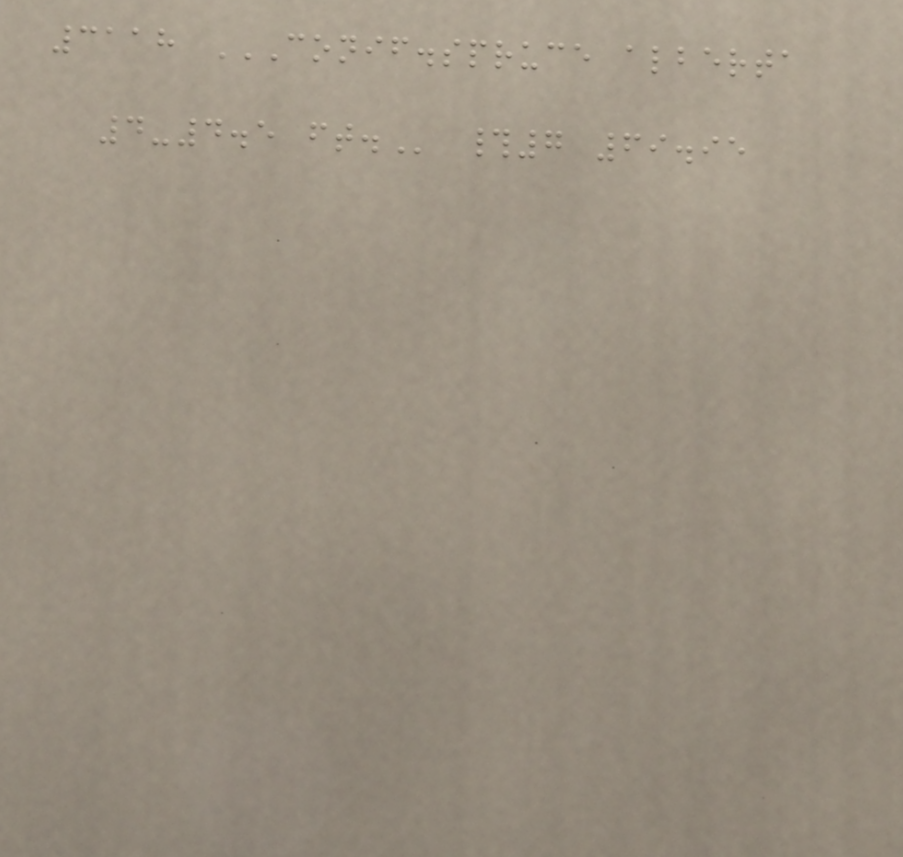3118 CONIF.SPRUCE ALBERTA
4-4.5 FT. #7 69.95
